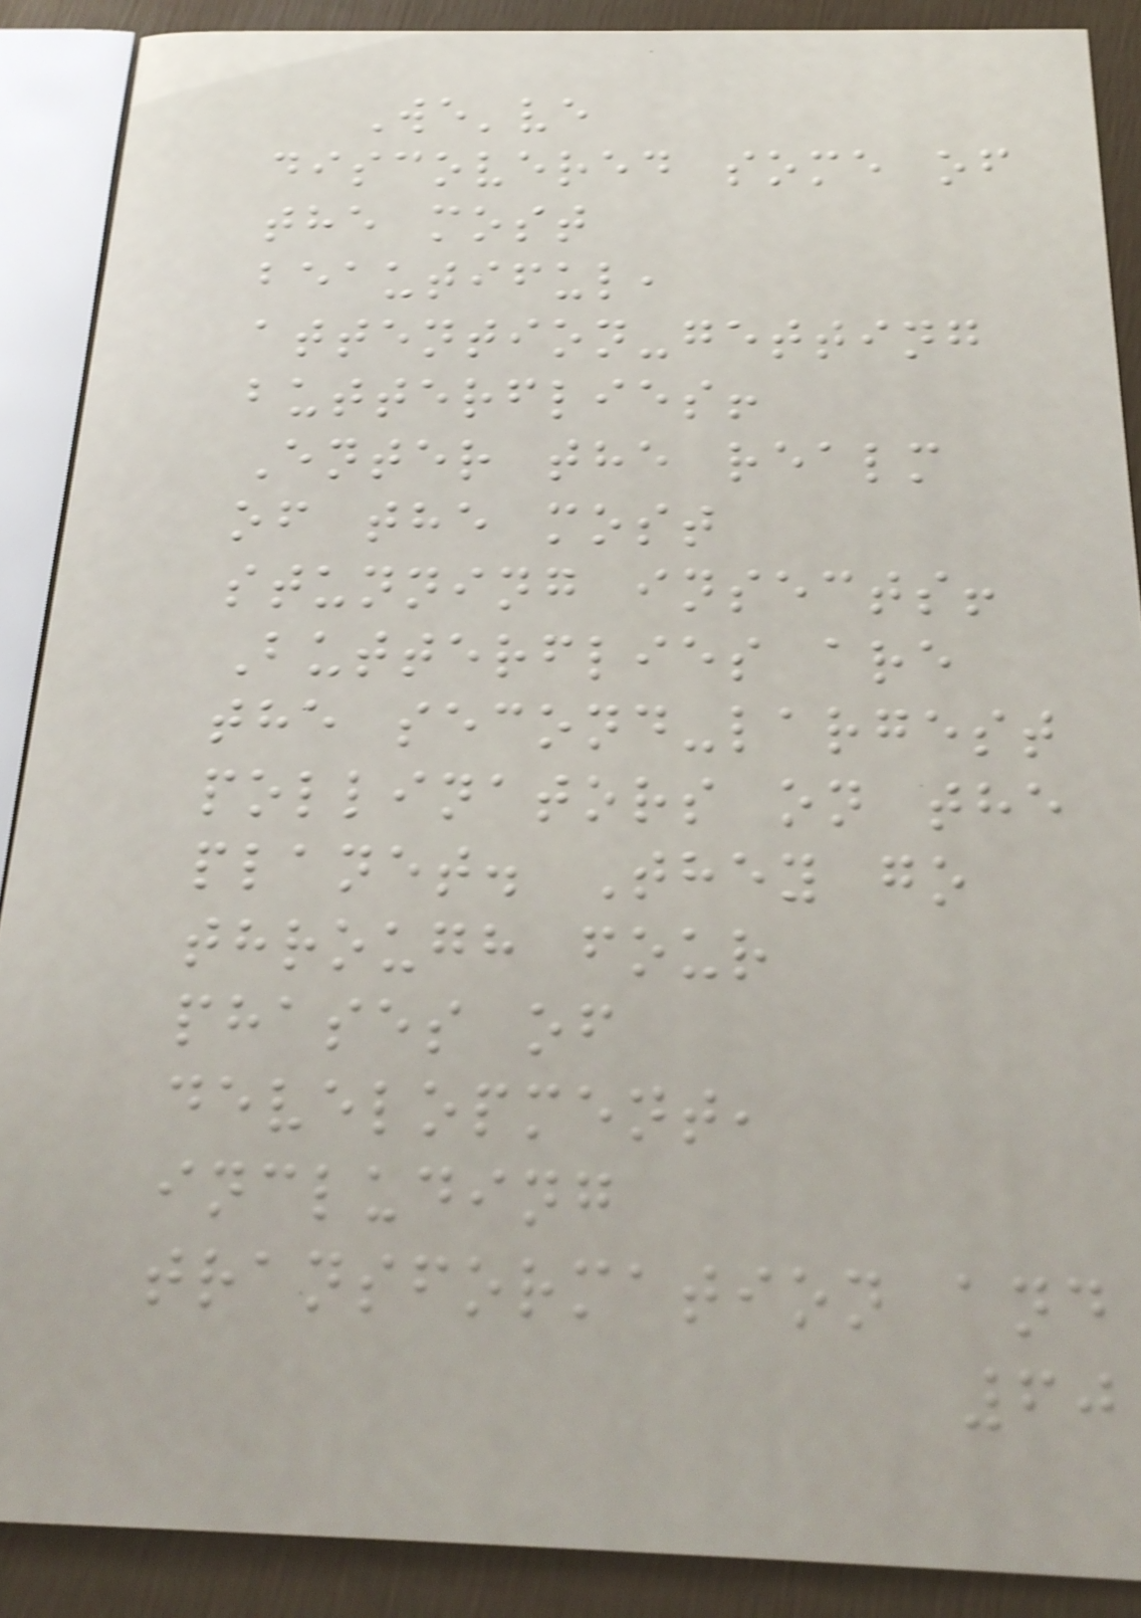We've
discovered some of
the most
beautiful,
attention-getting
butterflies!
Enter the realm
of the most
stunning insects!
Butterflies are
the second-largest
pollinators on the
planet. They go
through four
phases of
development,
including
transformation and
60
